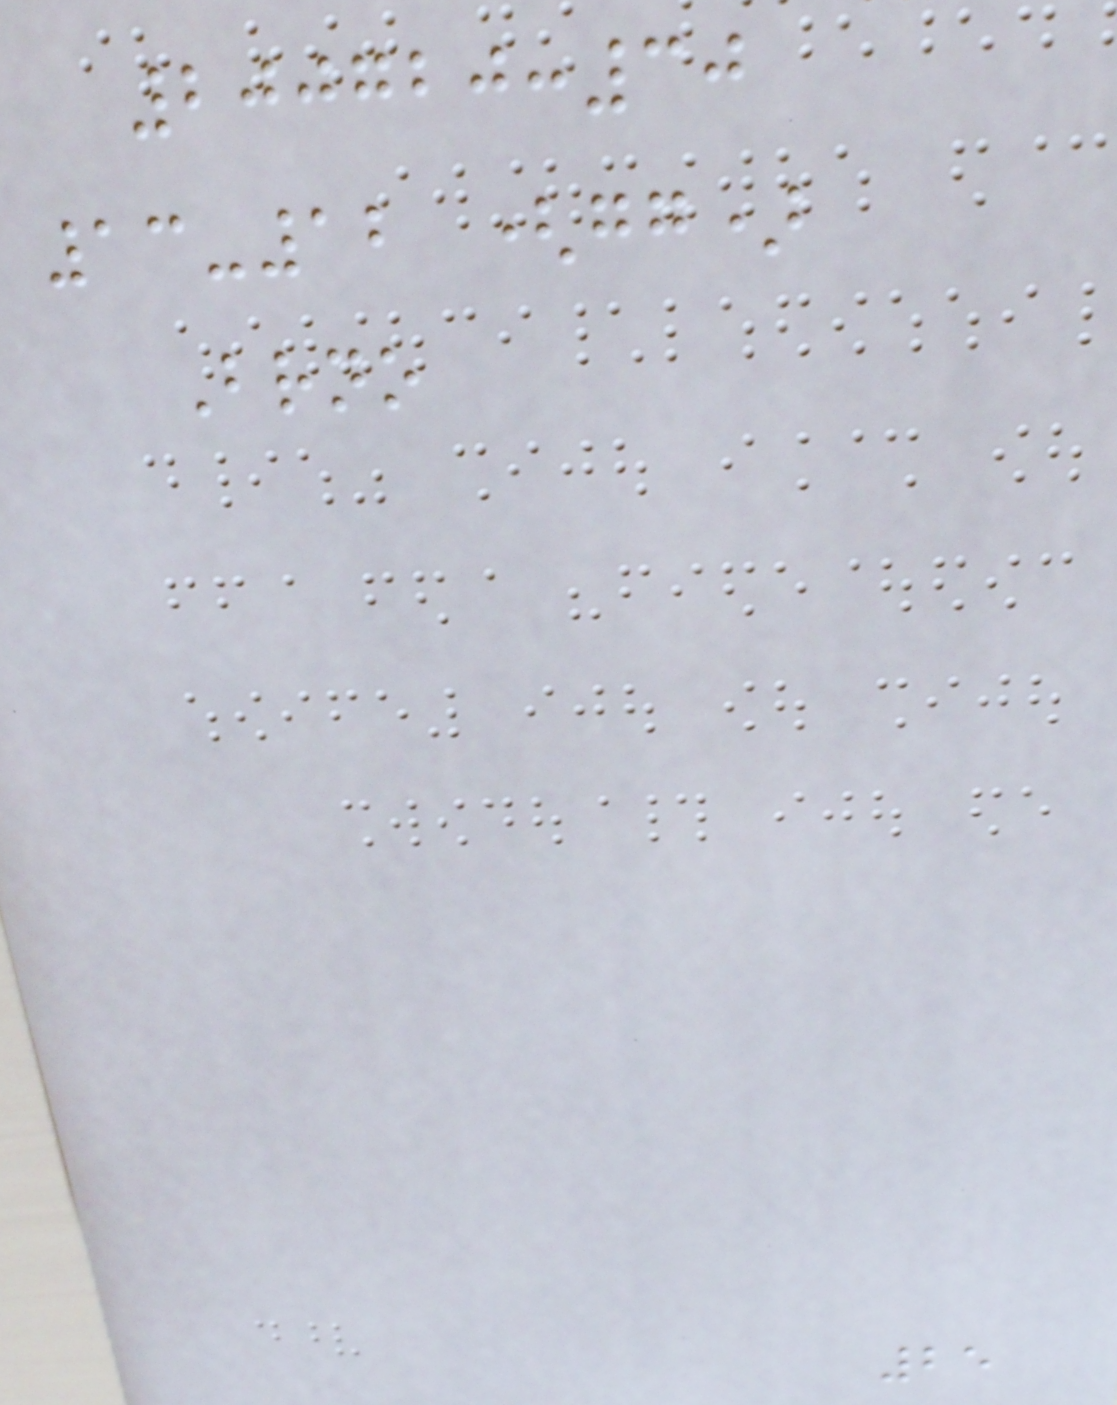200720:30
13-12 (gg)
Brno
25
